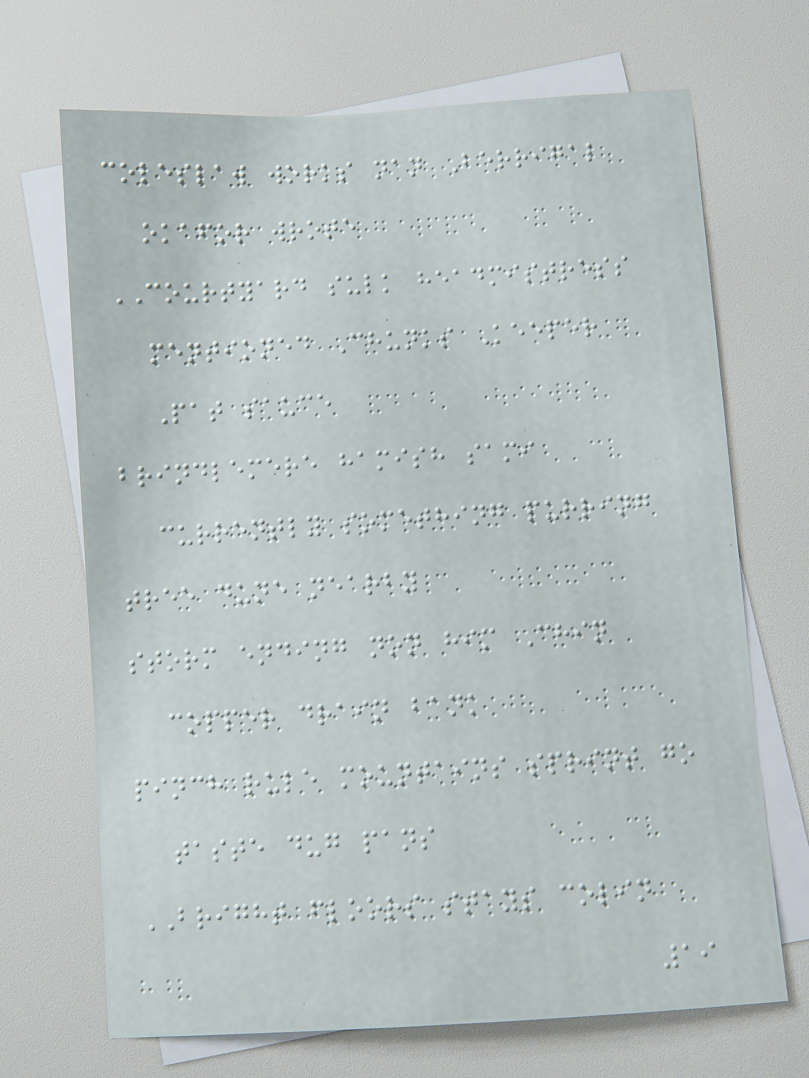coleslaw works nan Berrigal
okafor wrote
COURTYARD sulk headmistress
mentioned Chunks Keeper
Pat sauce
brindlemere hamish sami
currently something purring
tree dune nearby
storm ending non him Chin
copper drain bank
pinch rule mountains sprint go
taste dug pans
BRIGHT floors stays colin
19
